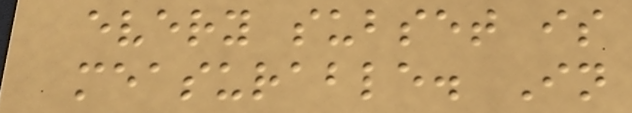every subset is
measurable. In
